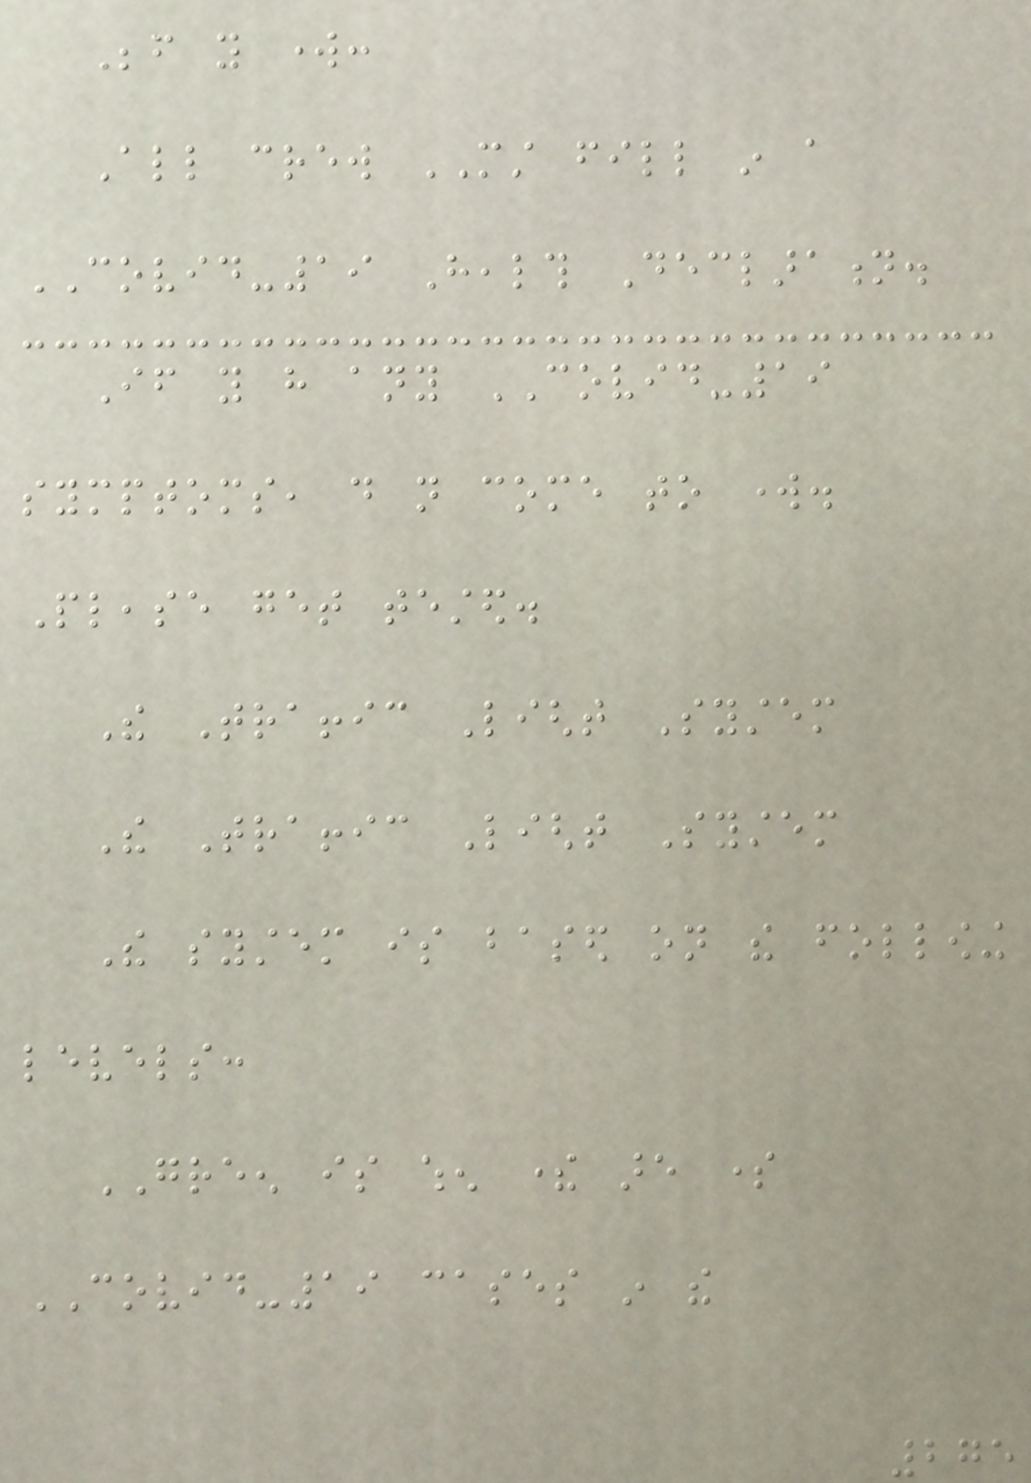Before you work:
All crew MUST fill in a
COVID-19 Health Declaration.
If you have any COVID-19
symptoms, do not come to work.
Please get tested.
The Traffic Light System
The Traffic Light System
The system is based on the following
levels:
GREEN is when there are some
COVID-19 cases in the
275
